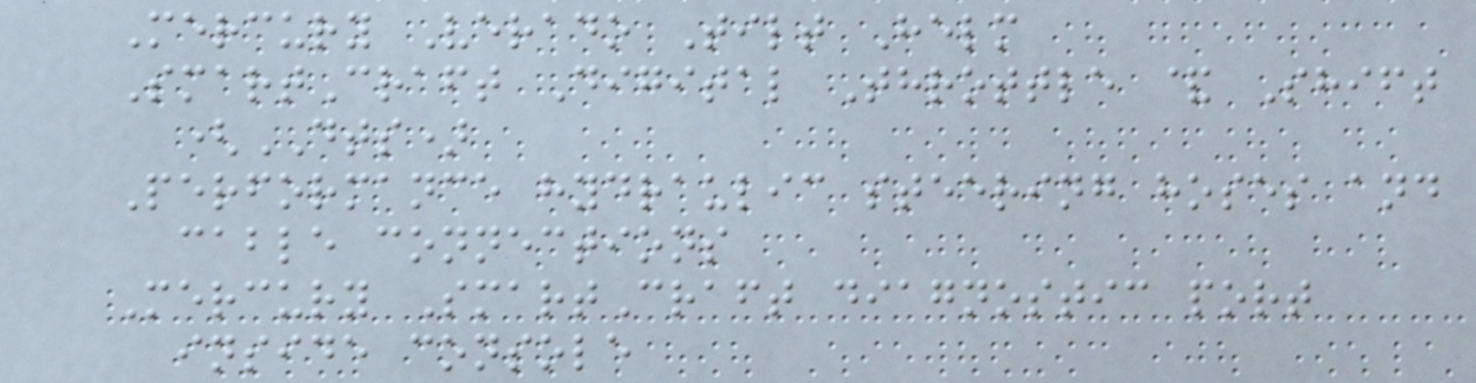Mercury Verado Tilt Helm
SmartCraft Digital Throttle & Shift
(DTS)
Performance hydraulic steering hoses and
cable connections
Mercury SmartCraft diagnostic port
inside console
